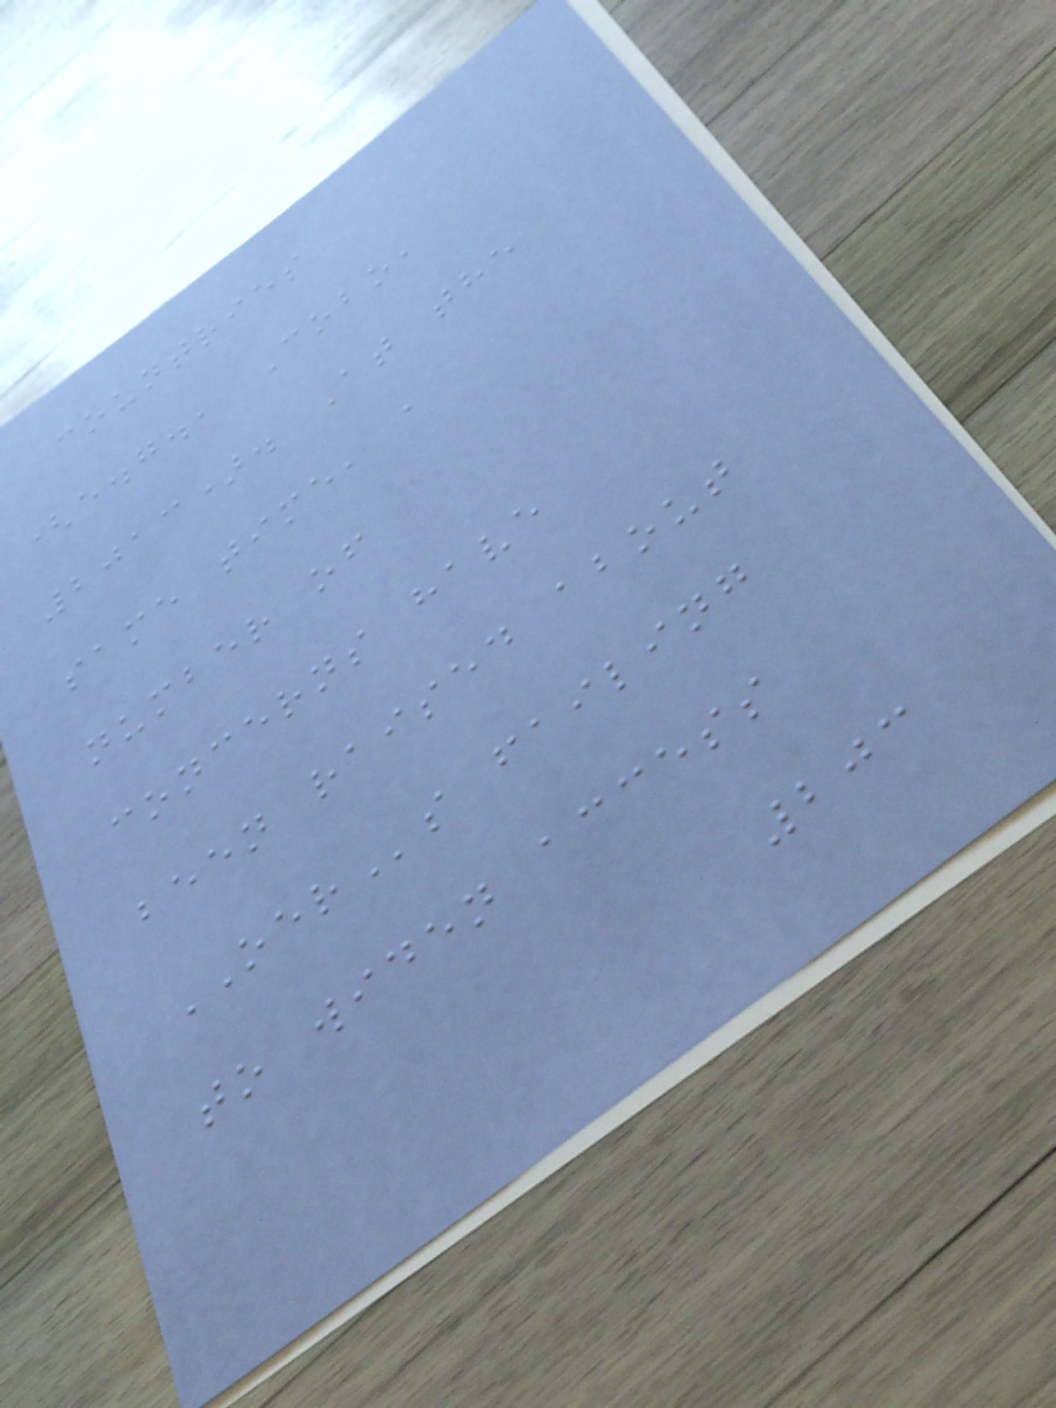countries
(e.g., Cobo,
2013). At the
same time, a
number of
concerns have
been raised about
OERs failing
to widen access
203
